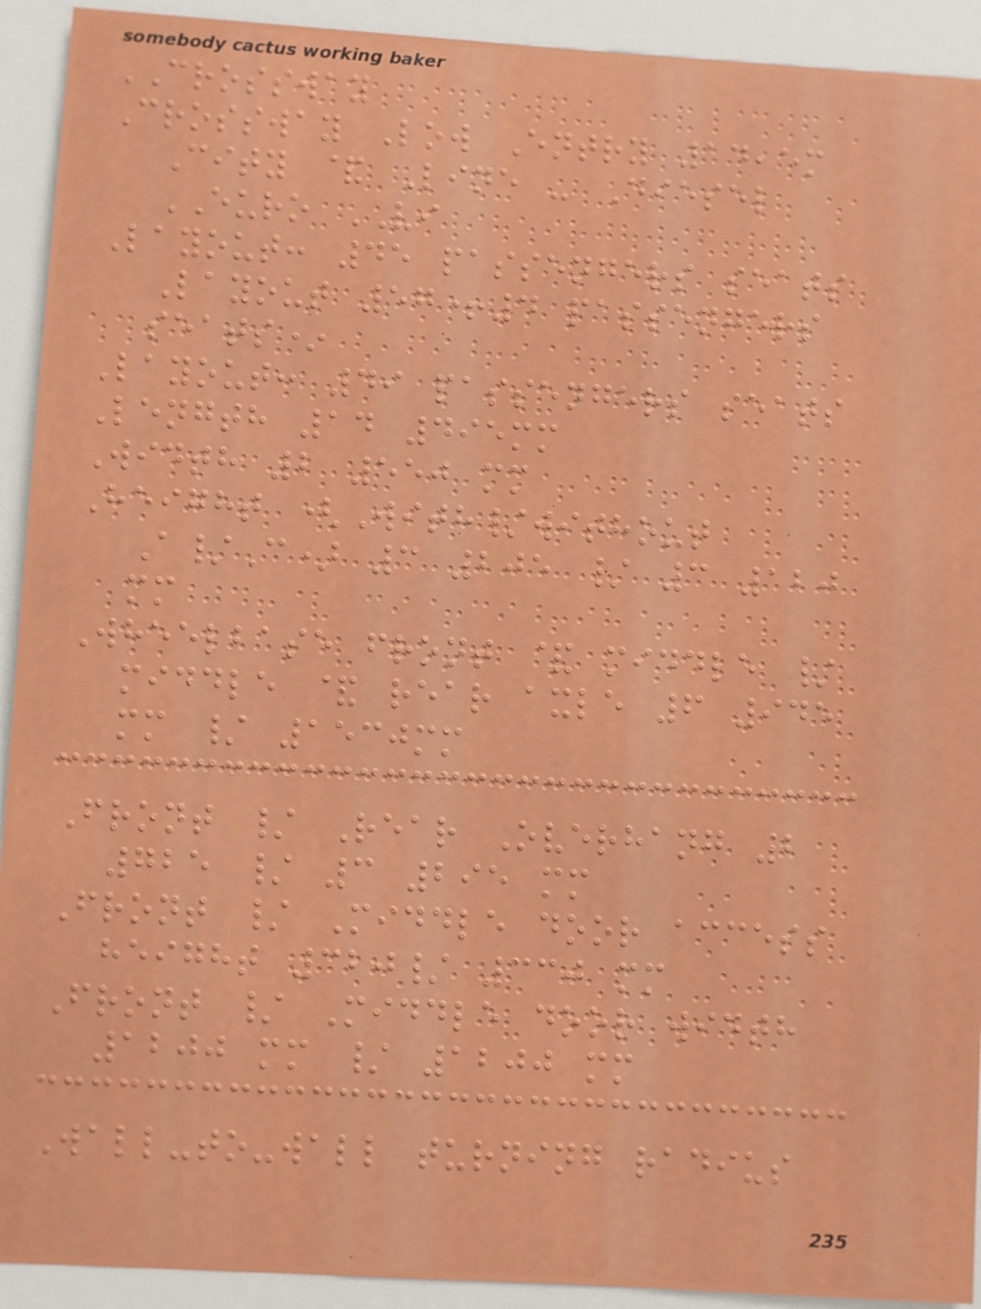CROSSWAY
Crossway Low Entry 14,5m
City & Line - Diesel
EURO VI
Layout: 45 passengers seats
Layout 57+4 passengers
seats*
Layout: 49 passengers seats
Length 14 495mm
Width 2 550 mm
Height (With/without
A/C) 3 205 / 3 120
mm
Wheelbase front & middle /
middle & rear axle 6 945
mm / 1530mm
Front / Rear Overhang 2
725 / 3 295 mm
Front / Middle door access
height 320/ 330 mm
Front / Middle door width
1200 mm / 1200 mm
Wall-to-wall turning radius
